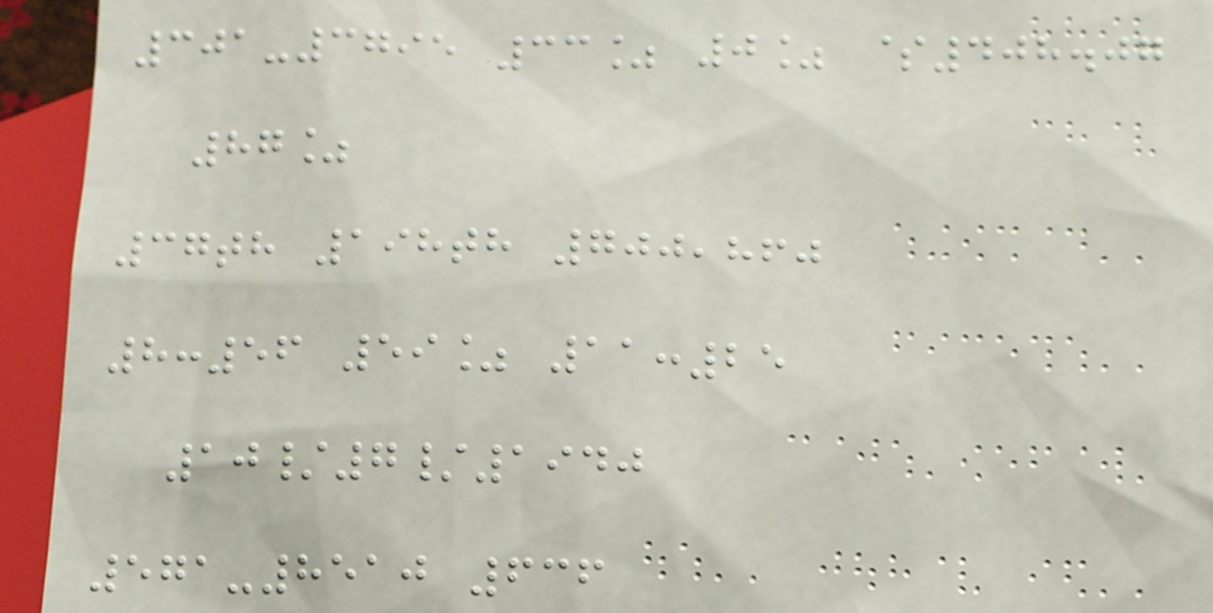301-3795 33% 0% $408.07
87%
37th 198th 700,860
8:56 59% 11:25
10/7/1940
571-8510 636
